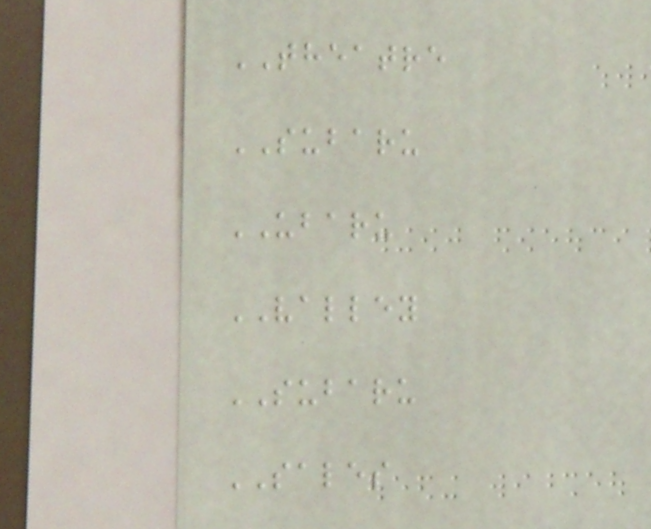THEATRE
SUBARU
UBARU
VALLEY
SUBARU
SALES
